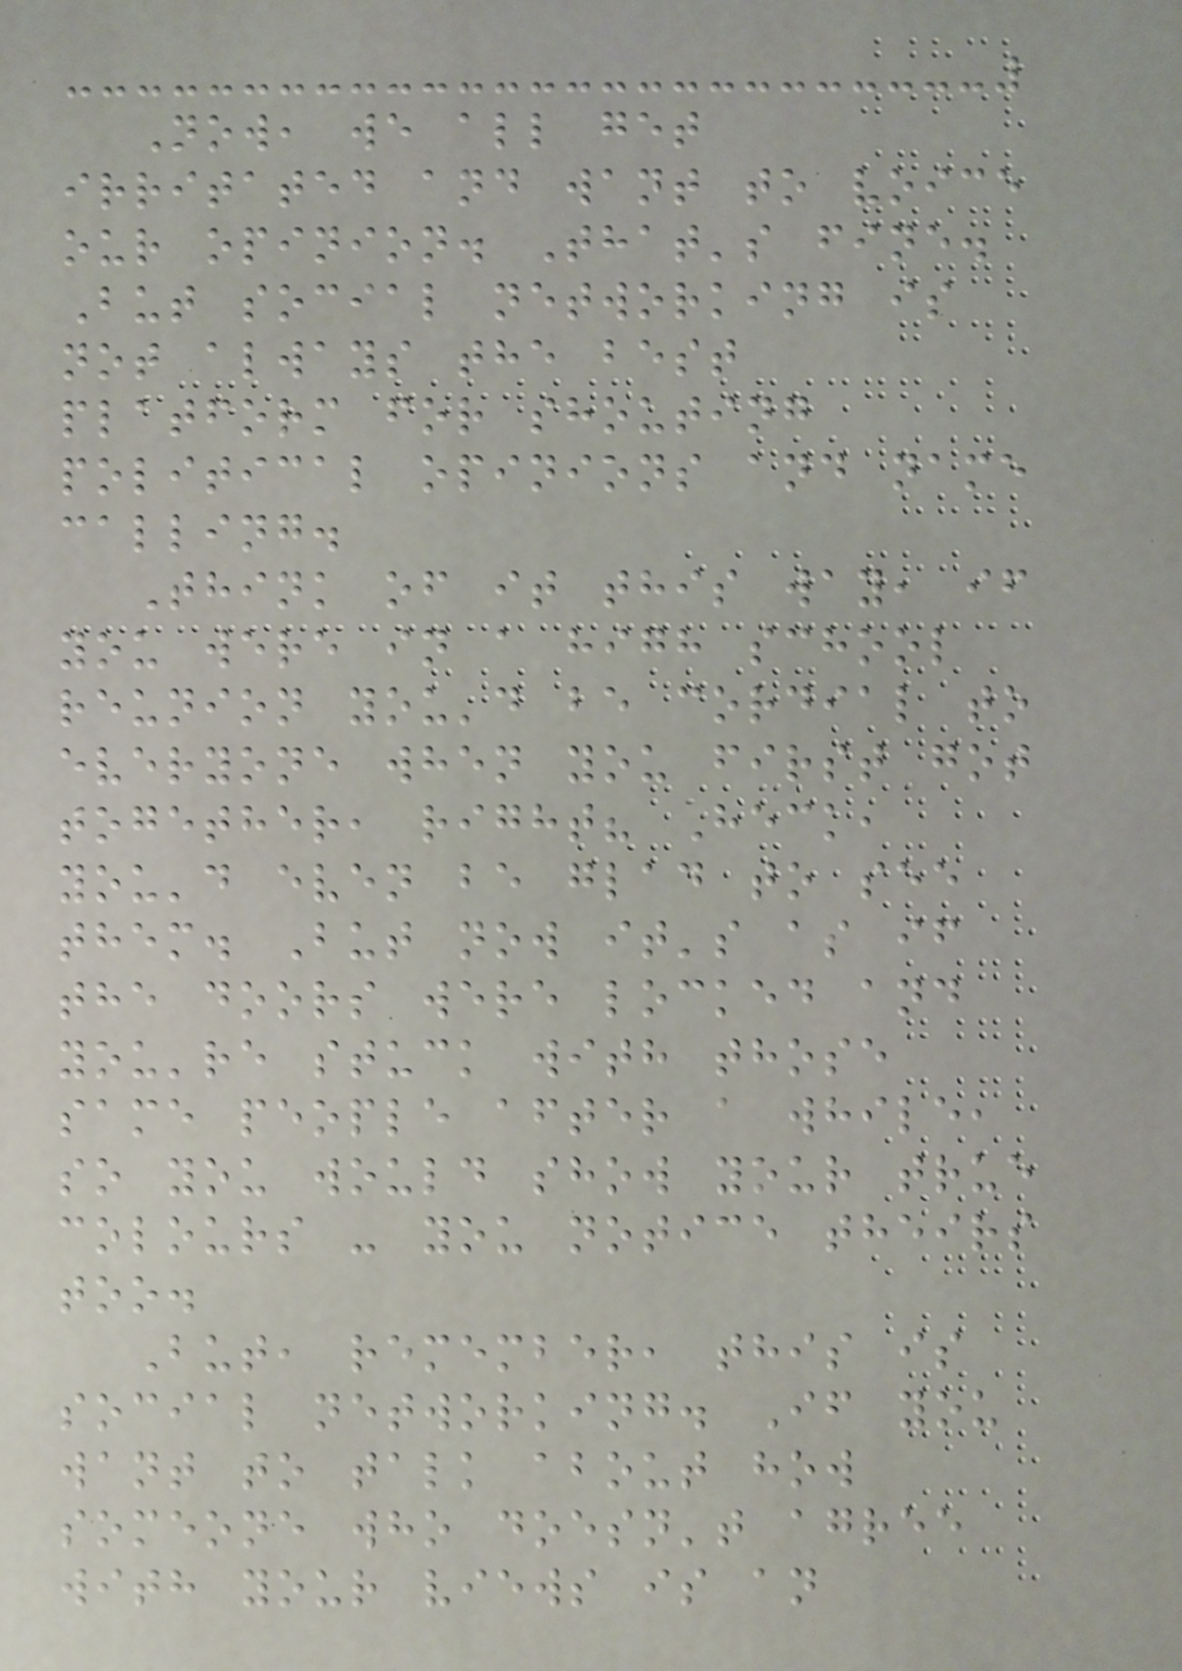Now, we all get
irritated and want to voice
our opinion. That's fine.
But social networking is
not always the best
platform for shouting
political opinions and name
calling.
Think of it this way, if
you were in a high school
reunion you'd be cordial to
everyone when you first got
together, right? Heck,
you'd even be glad to see
them. But now it's as if
the doors were locked and
you're stuck with those
same people after a while,
so you would show your true
colours - you notice theirs
too.
But, remember, this is
social networking. If you
want to talk about how
someone who doesn't agree
with your views is an
